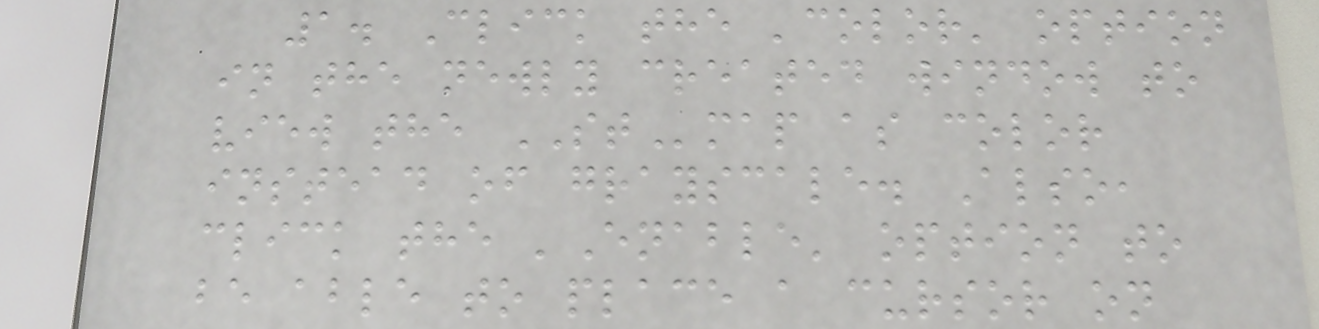1. Click the 'color' option
in the newly created window to
view the STmap as color
instead of grayscale. Also,
click the 'Enable' option to
be able to place a cursor on
